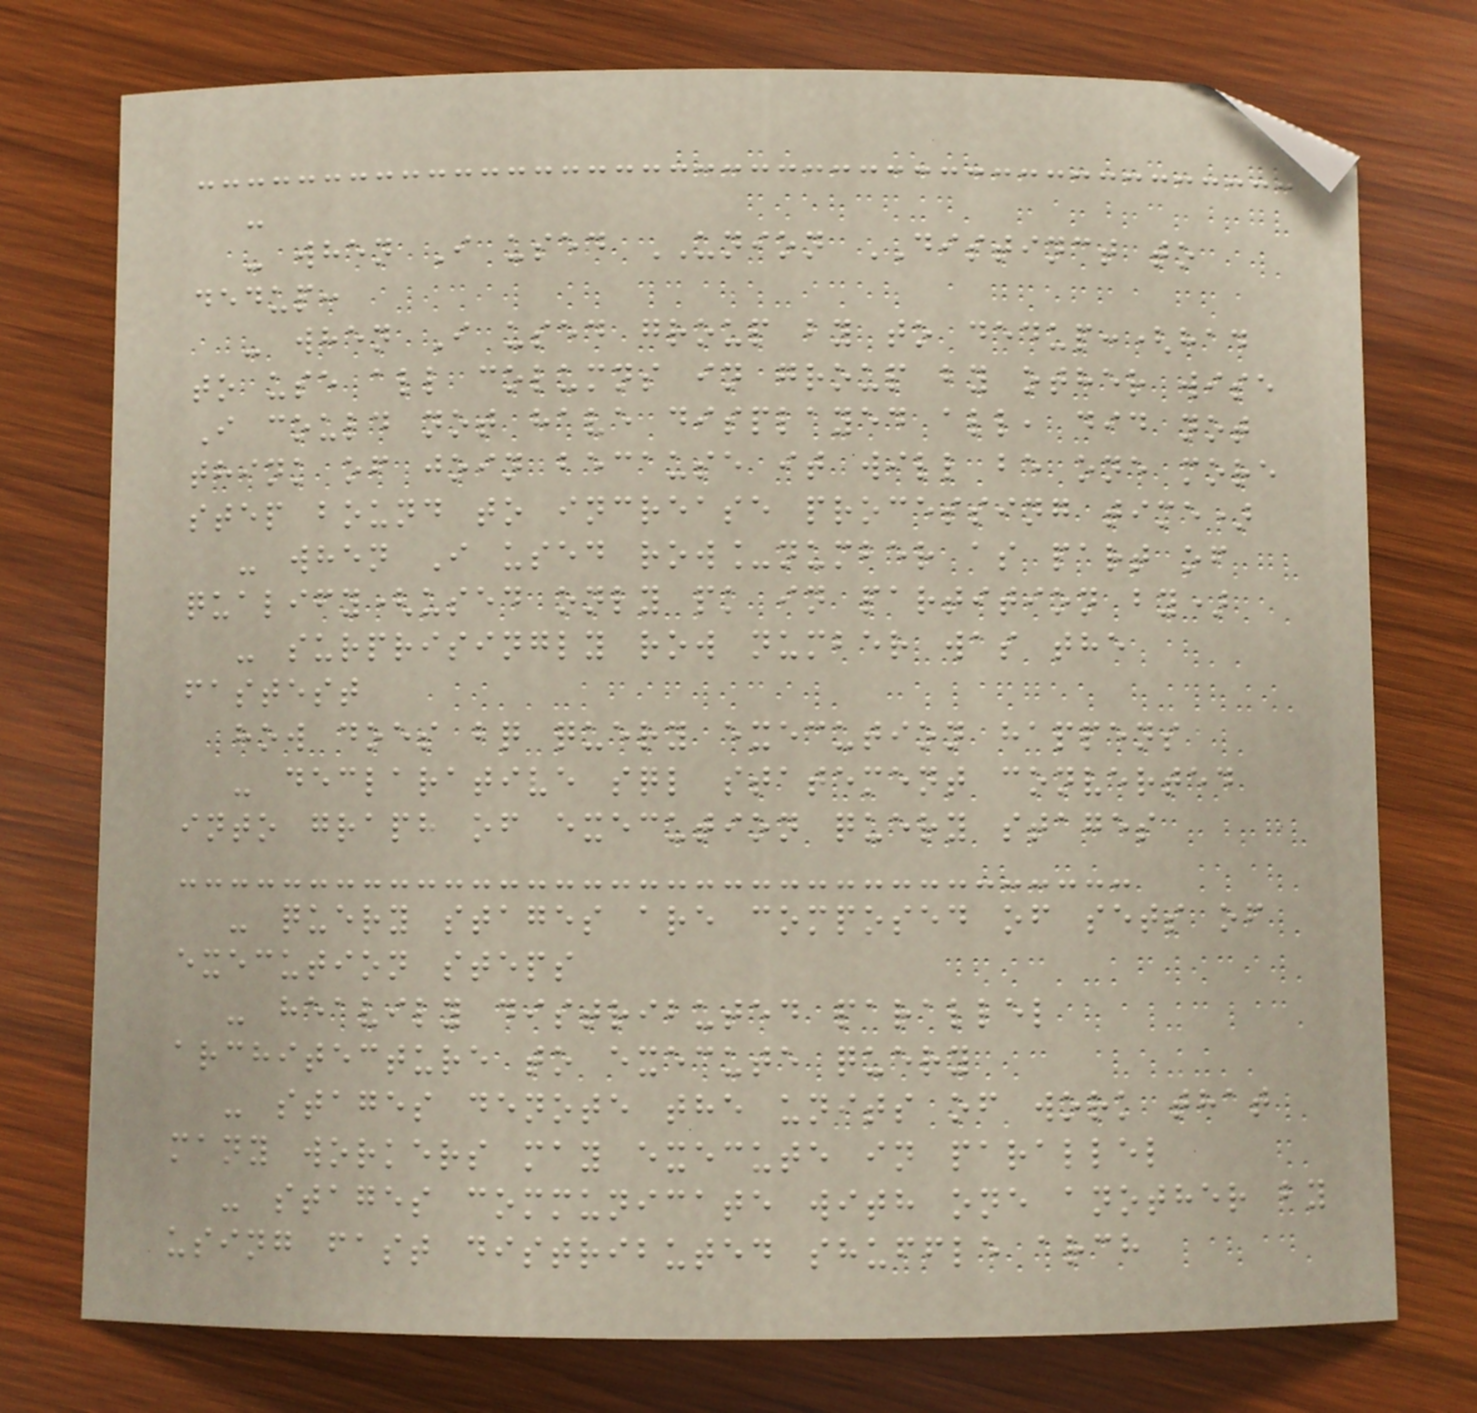-
- when I used UNION DISTINCT to
dedup:
- when I used group by to dedup:(had
to use all columns in group by other wise
I could not have displayed all, did not
think of join because it will be one more
step bound to increase processing time)
- when I used row_number as part of
qualify(used only pk in partition by)
- surprisingly row number was the
fastest
how does bq query execution happens
- declarative sql statement converted
into graph of execution query stages
- query stages are composed of sets of
execution steps
- heavily distributed parallel
architecture to execute query
- stages denote the units of work that
many workers may execute in parallel
- stages communicate with one another by
using fast distributed shuffle arch
